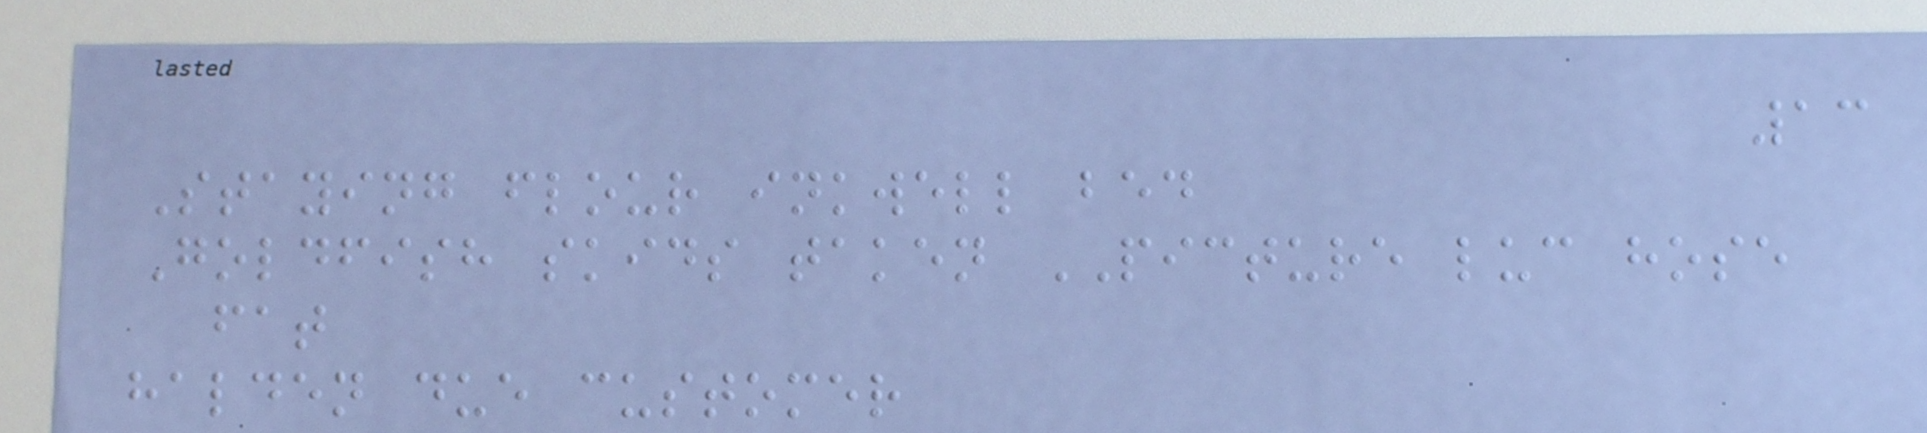13
Staying flour inkwell bed
Goldfish skids taken PICTURE luc hose
fat
halden due customer
